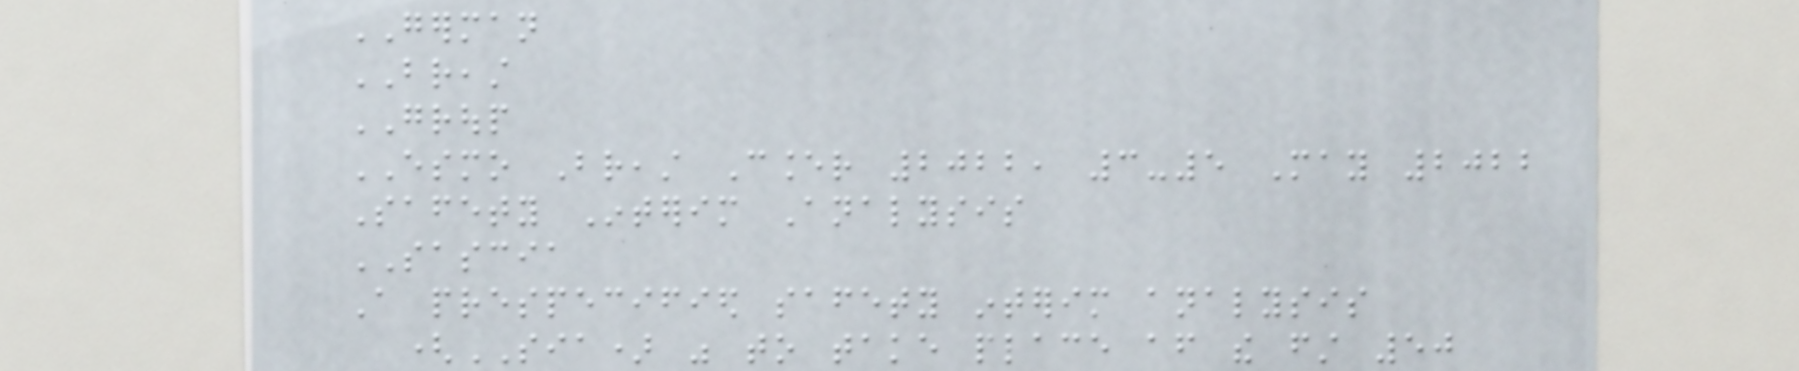GERMAN
BREAST
GROUP
ESMO Breast Cancer 2022, 3-5 May 2022
Safety Interim Analysis
SASCIA
A prespecified safety interim analysis
(SIA) was to take place after the first 50
